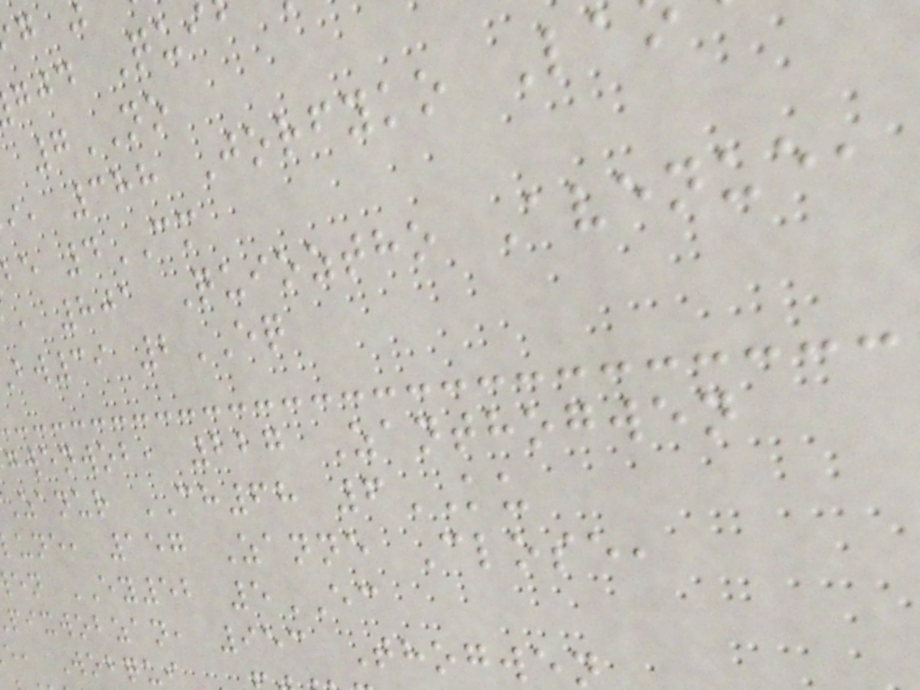7NO
i, 388 Jorfyko La
be 4CM
, 801 Quioztho Avenue,
bw39 2EQ
gwenwob, 227 Zanthogwen
Zanur CH68 6KU
une, 157 Zanne Close,
en EY52 5EC
pixwobzan, 953 Thogwen
e, Wobqui
